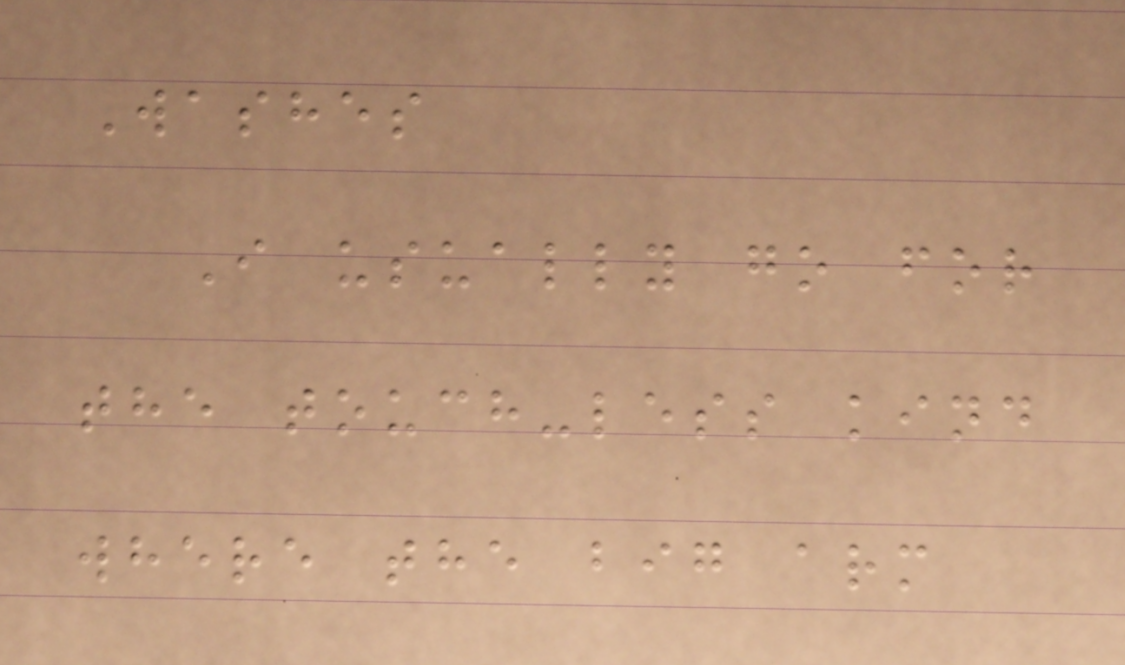Washes
I usually go for
the touch-less kind
where the big arm
